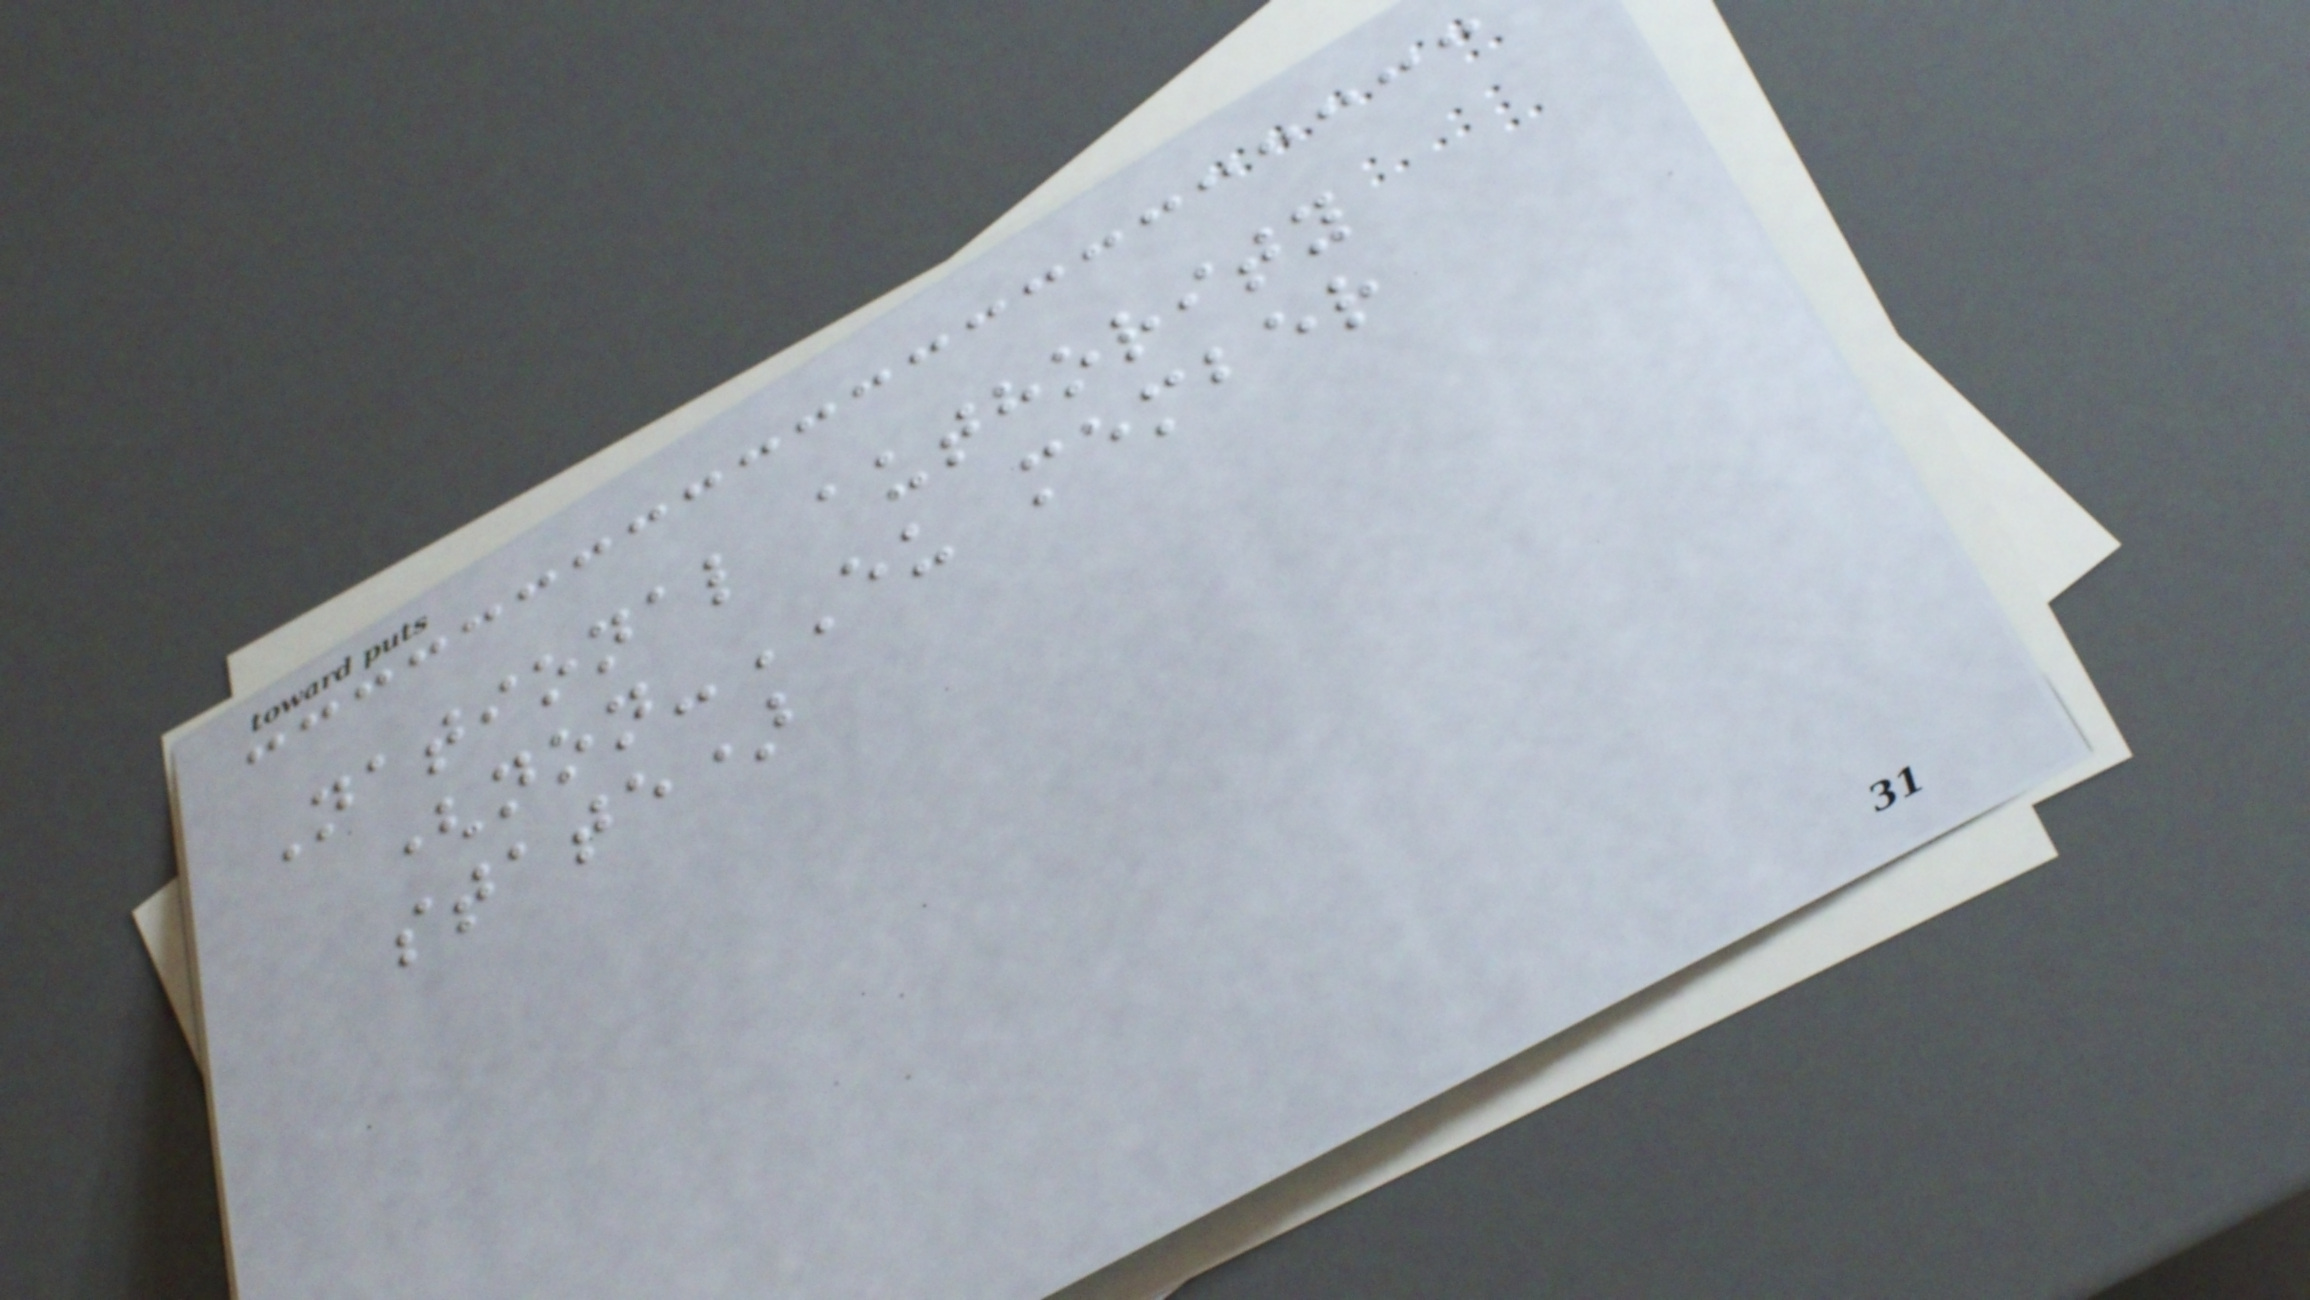National authority
(non-EU member
state)
